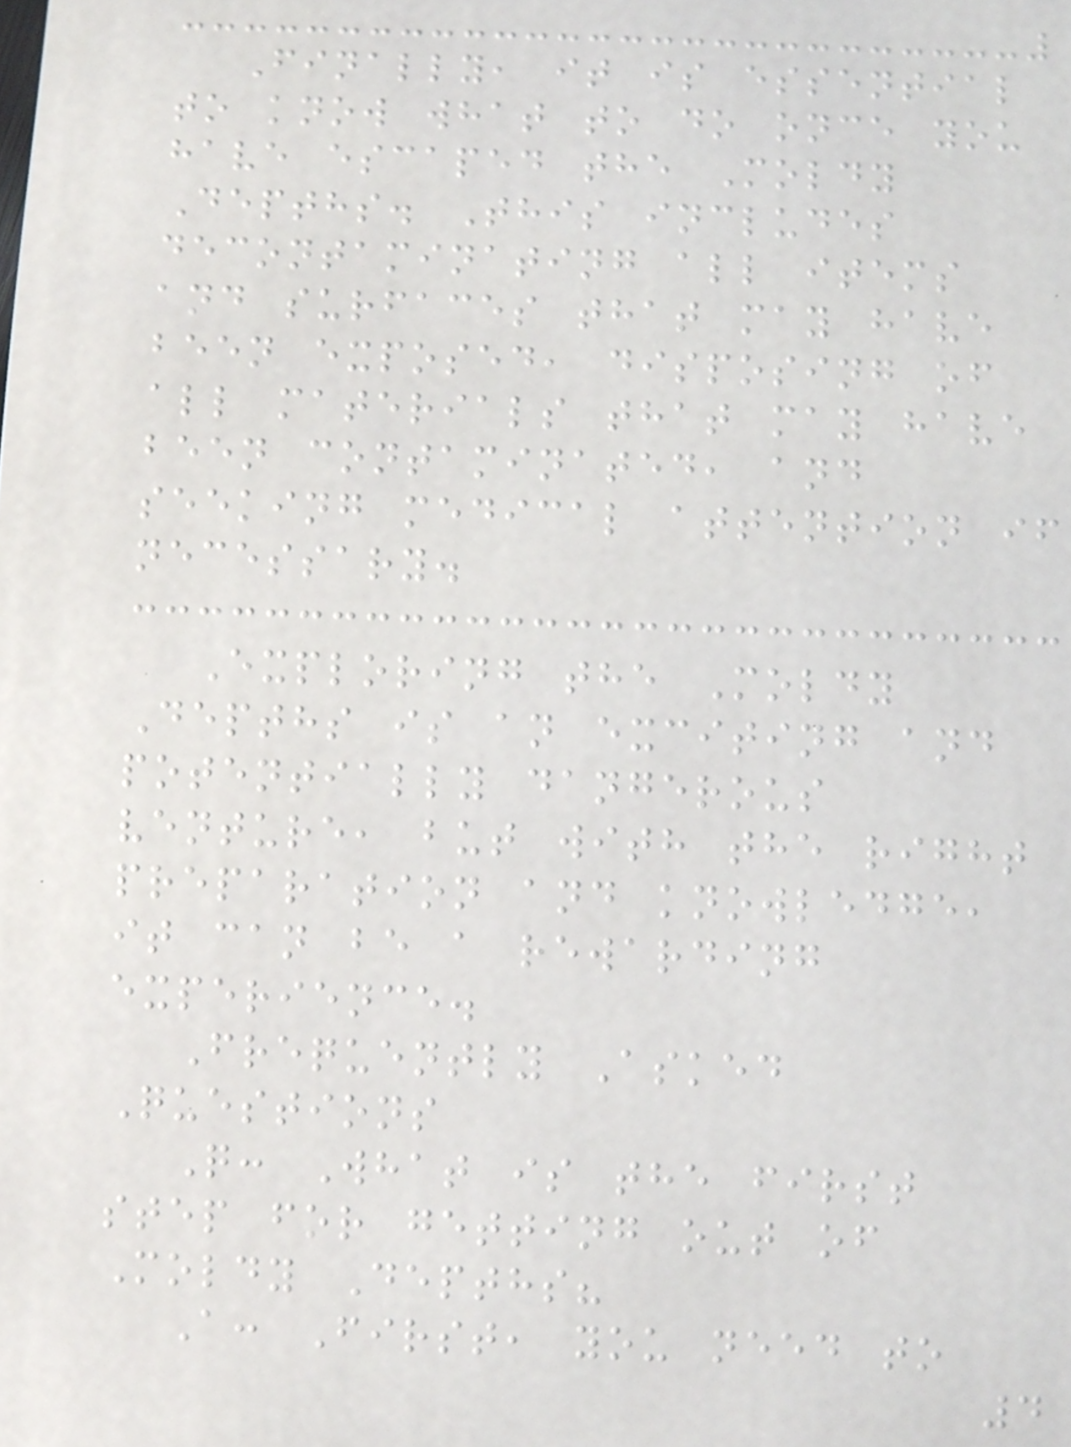Finally, it is essential
to know what to do once you
have escaped the Moldy
Depths. This includes
decontaminating all items
and surfaces that may have
been exposed, disposing of
all materials that may have
been contaminated, and
seeking medical attention if
necessary.
Exploring the Moldy
Depths is an exciting and
potentially dangerous
venture, but with the right
preparation and knowledge,
it can be a rewarding
experience.
Frequently Asked
Questions
Q: What is the first
step for getting out of
Moldy Depths?
A: First, you need to
4
